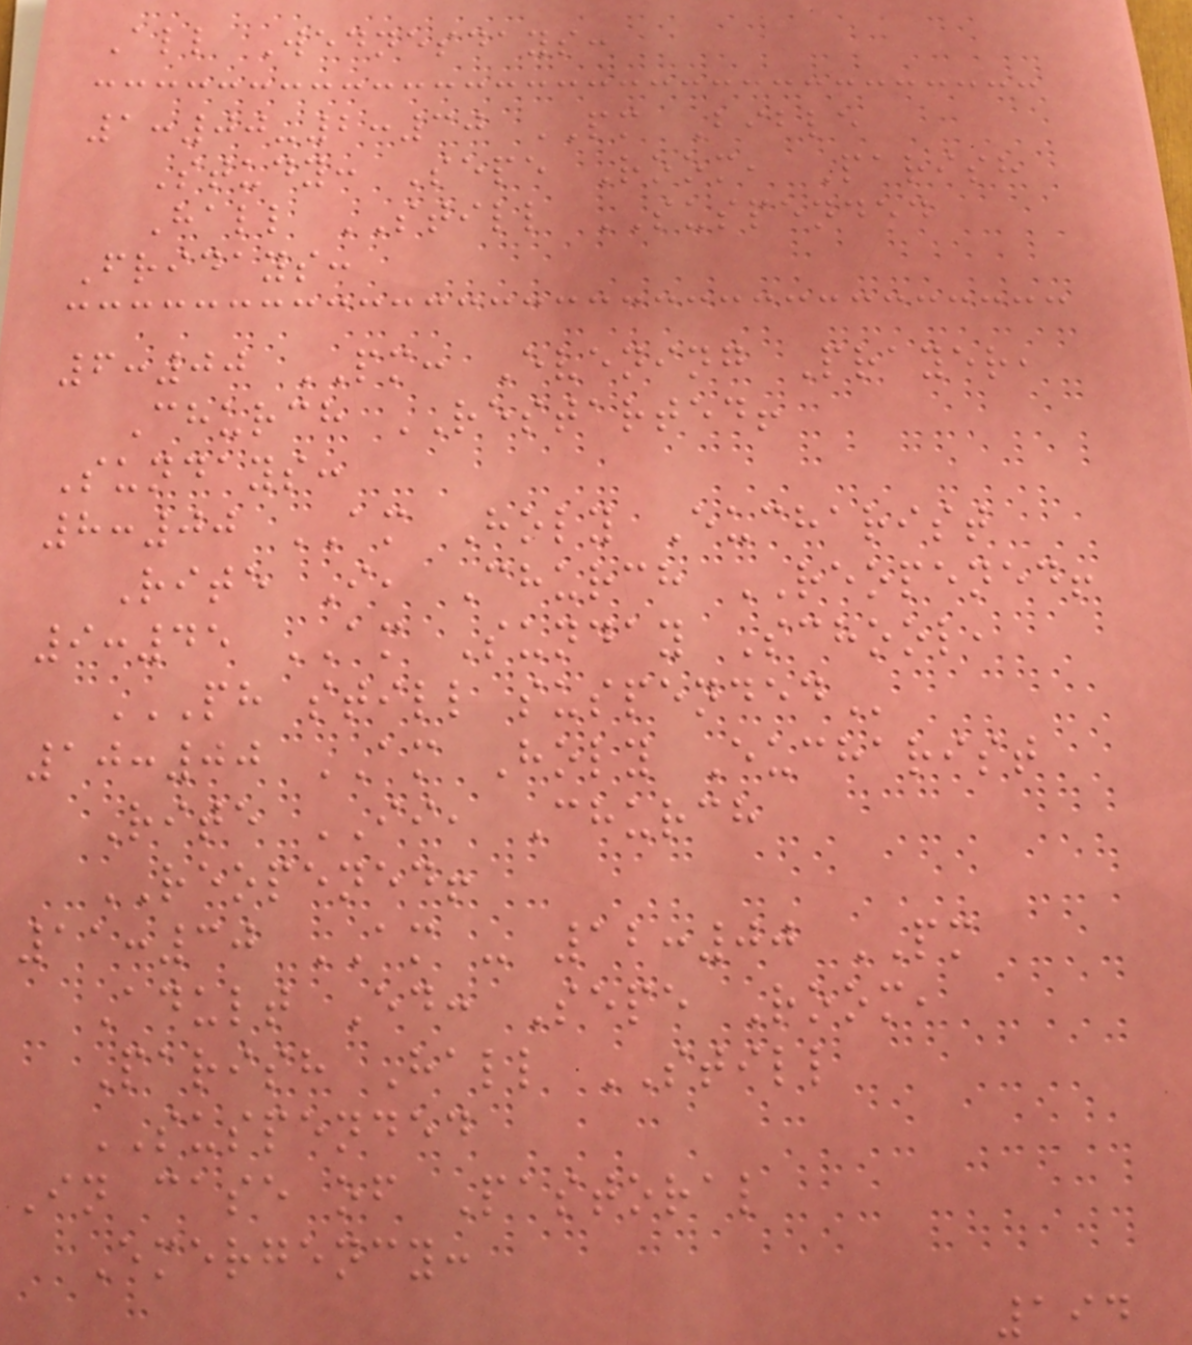All Wednesdays:
1:00-2:30 PM Bible
Study: Sepe Room, Parish
Hall STILL SUSPENDED
Fridays:
6:00 PM: Evening Prayer,
Church RESTARTED!
Sundays:
8:00 AM Holy Eucharist
Rite I, Church REOPENED!
9:45 AM Sunday School,
PH STILL SUSPENDED
10:00 AM Holy Eucharist
Rite II, Church
REOPENED!
11:30 AM - 12:00 PM
Adult Ed: Sepe Room,
Parish Hall STILL
SUSPENDED
In case of Pastoral
Emergency:
194
